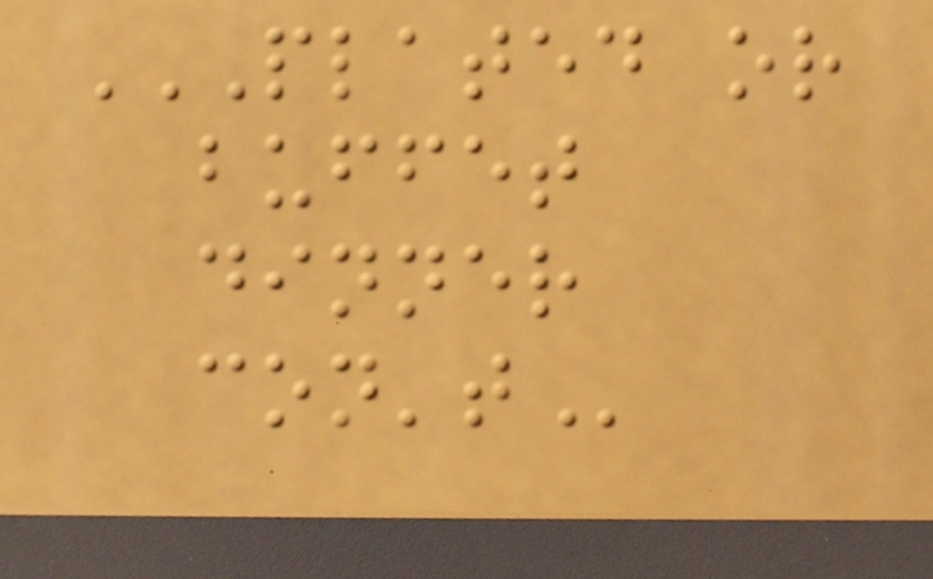PLATED OR
BUFFET
DINNER
CON'T
